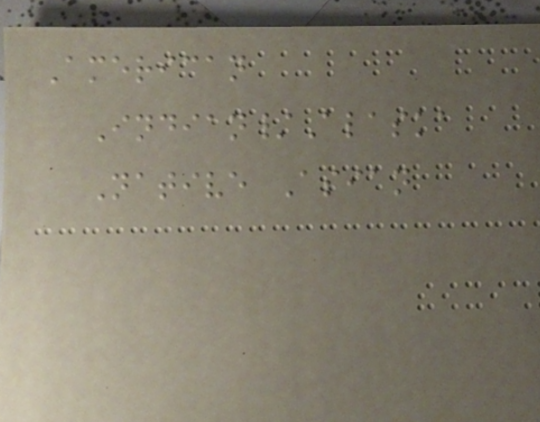American
Indian/Alaska
Native Asian
